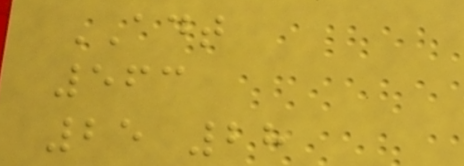ADT
563
25 28
